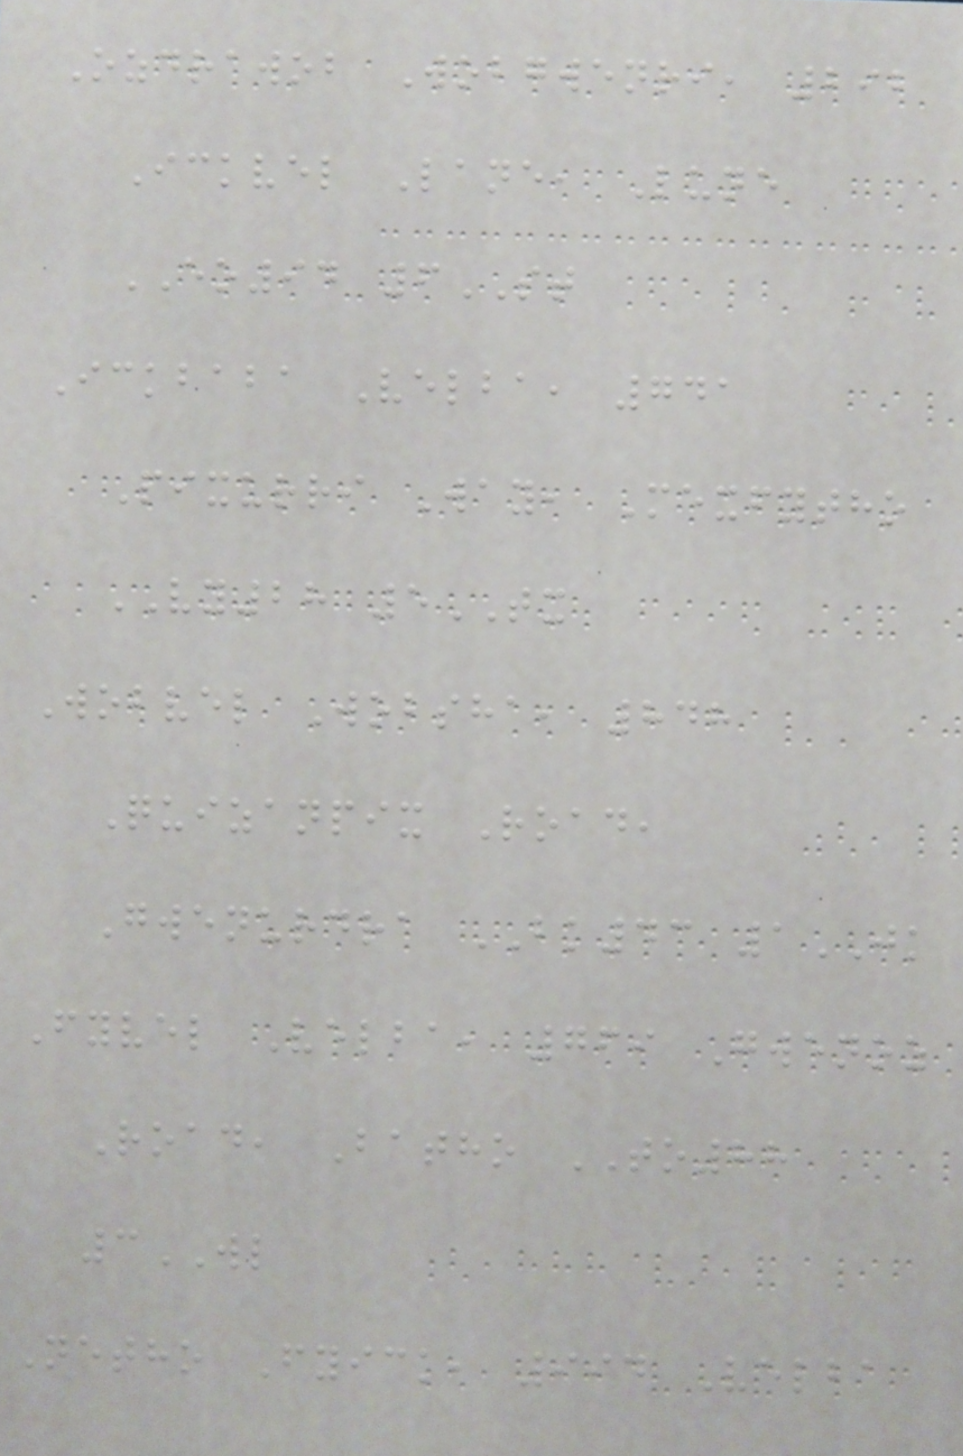Ozdrawob Wobgwenri, 292
Ickvel Lane, Lune
EO94 6ST
Ickbaba Velba, 741
Pixurri Way, Mexfytho
VY28 5TX
Wobvel Wobsha, 848
Quizanpix Road,
Gwenurdra BK43 1JK
Fyvel Velba, 769 Gwenoz
Road, Batho TO88
3WL
Netho Fyick, 994 Velba
